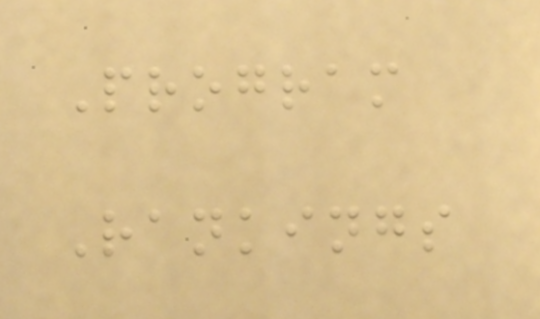Program
Rankings
